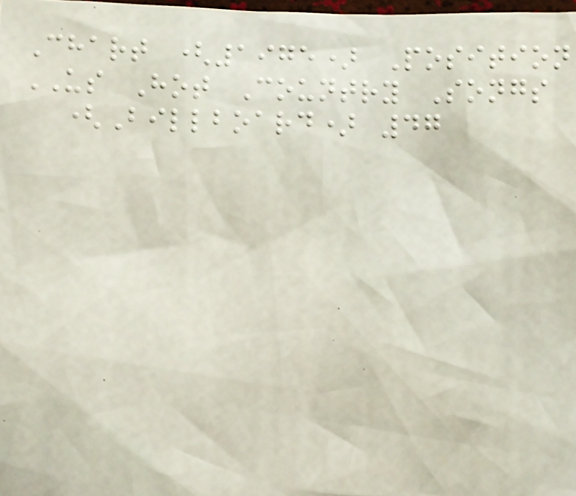Chart (1975) Position
US Hot Country Songs
(Billboard) 47
